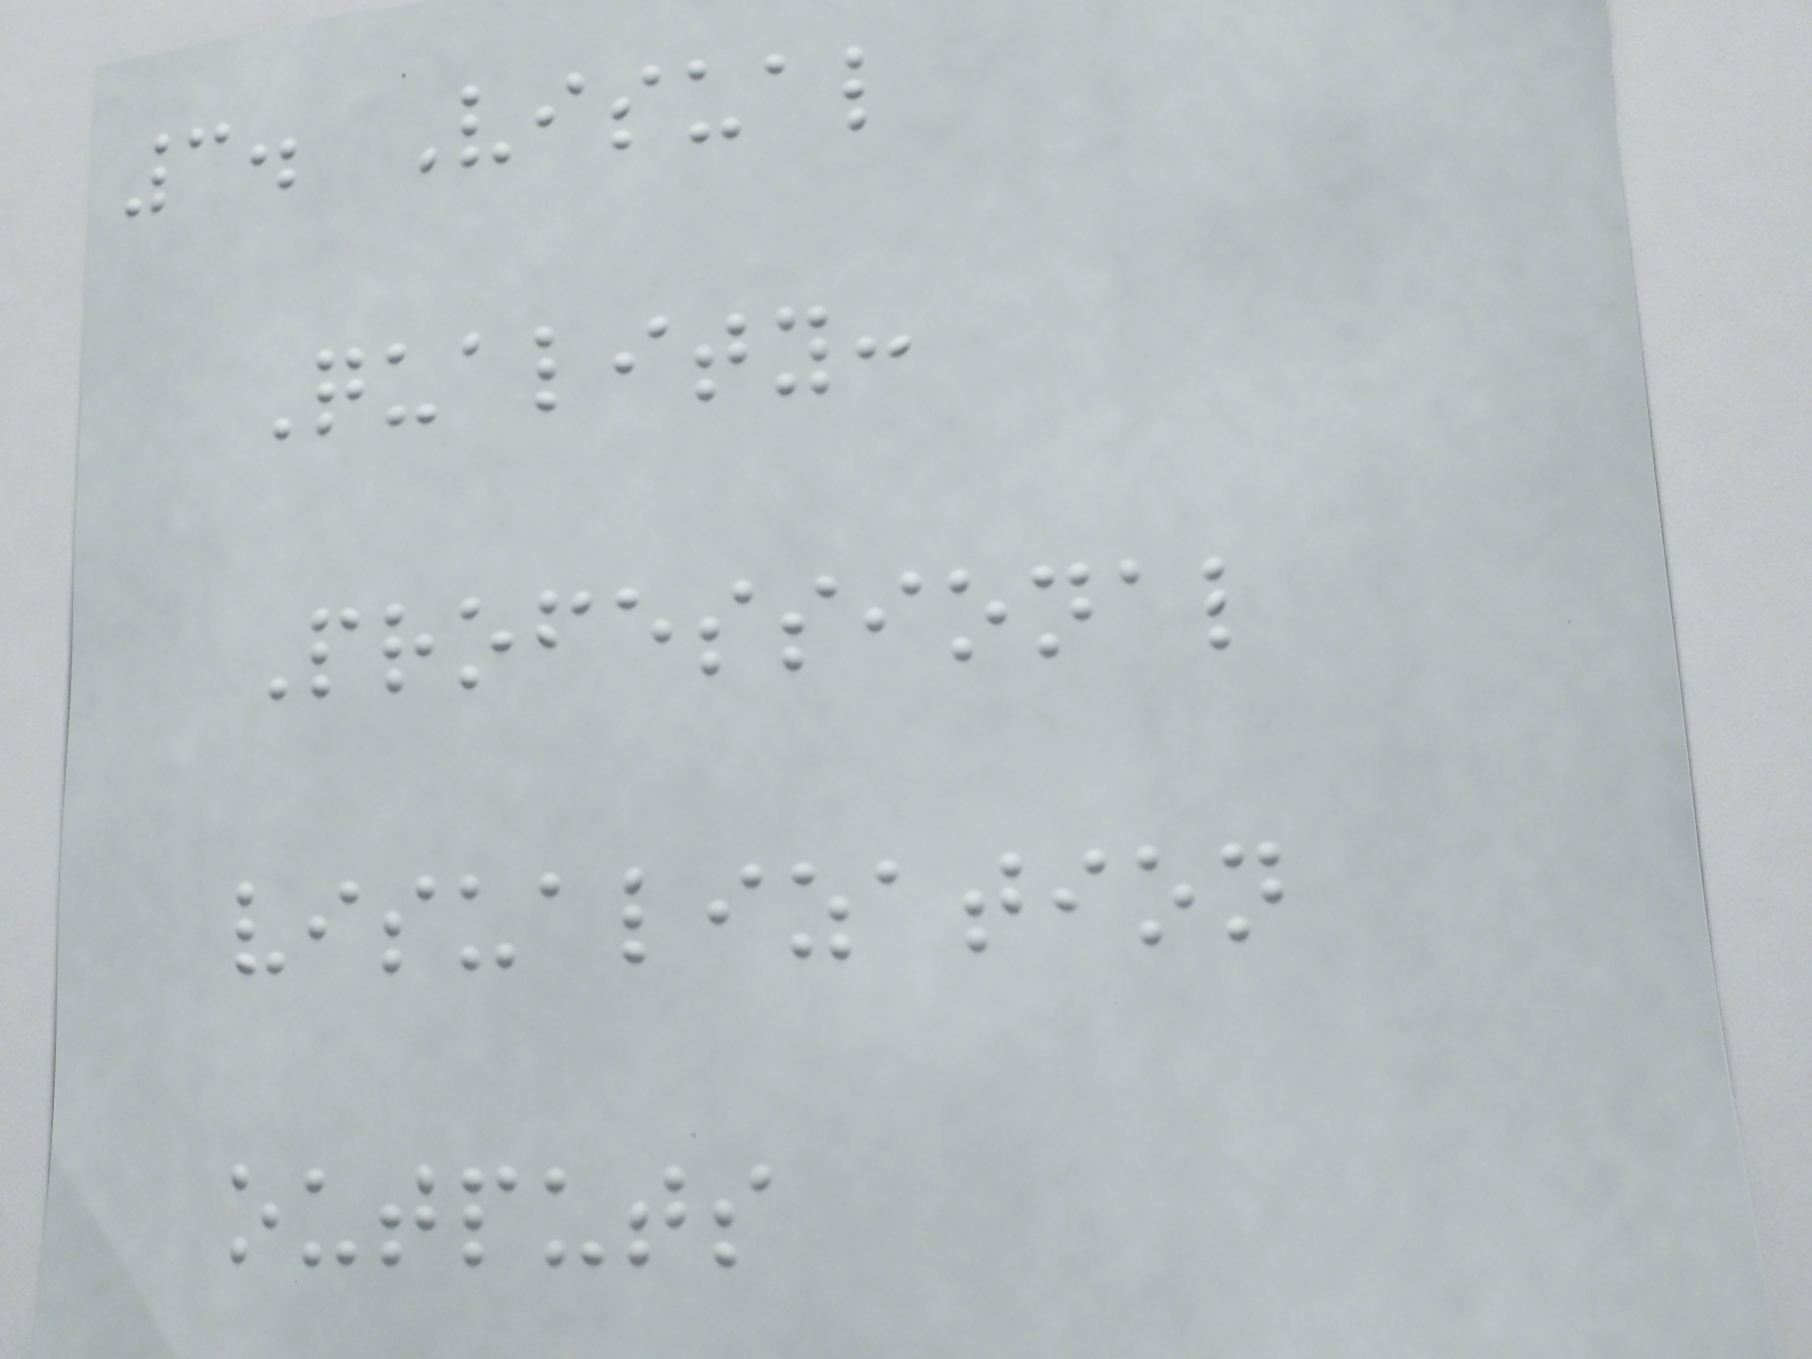3. Visual
Quality:
Professional
visualization
outputs
